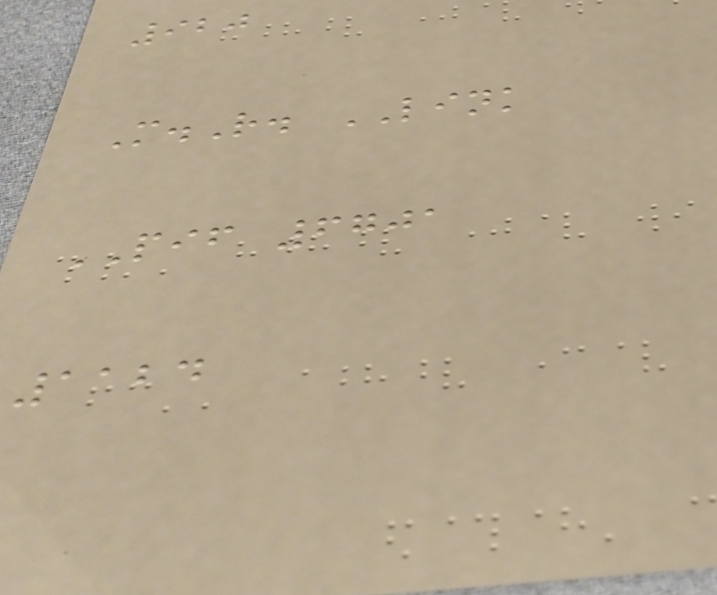920
M.R. LINK
PIF 6701
1124
